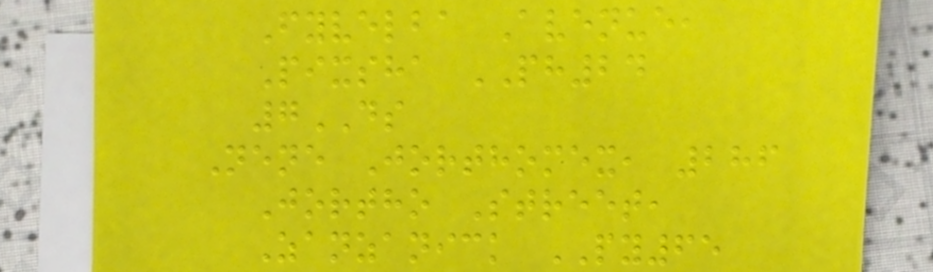Fyvelba Avenue,
Pixsha PH24
7DS
Nene Jorthomex, 286
Jortho Street,
Zanzanick PY65
